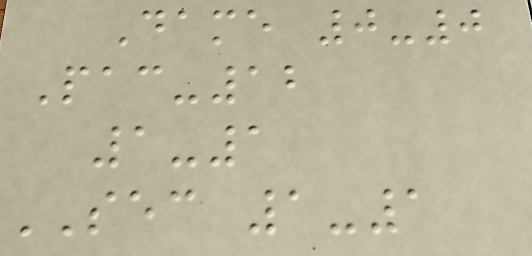Dame 0-0
Pac-12
1-1
SEC 1-1
